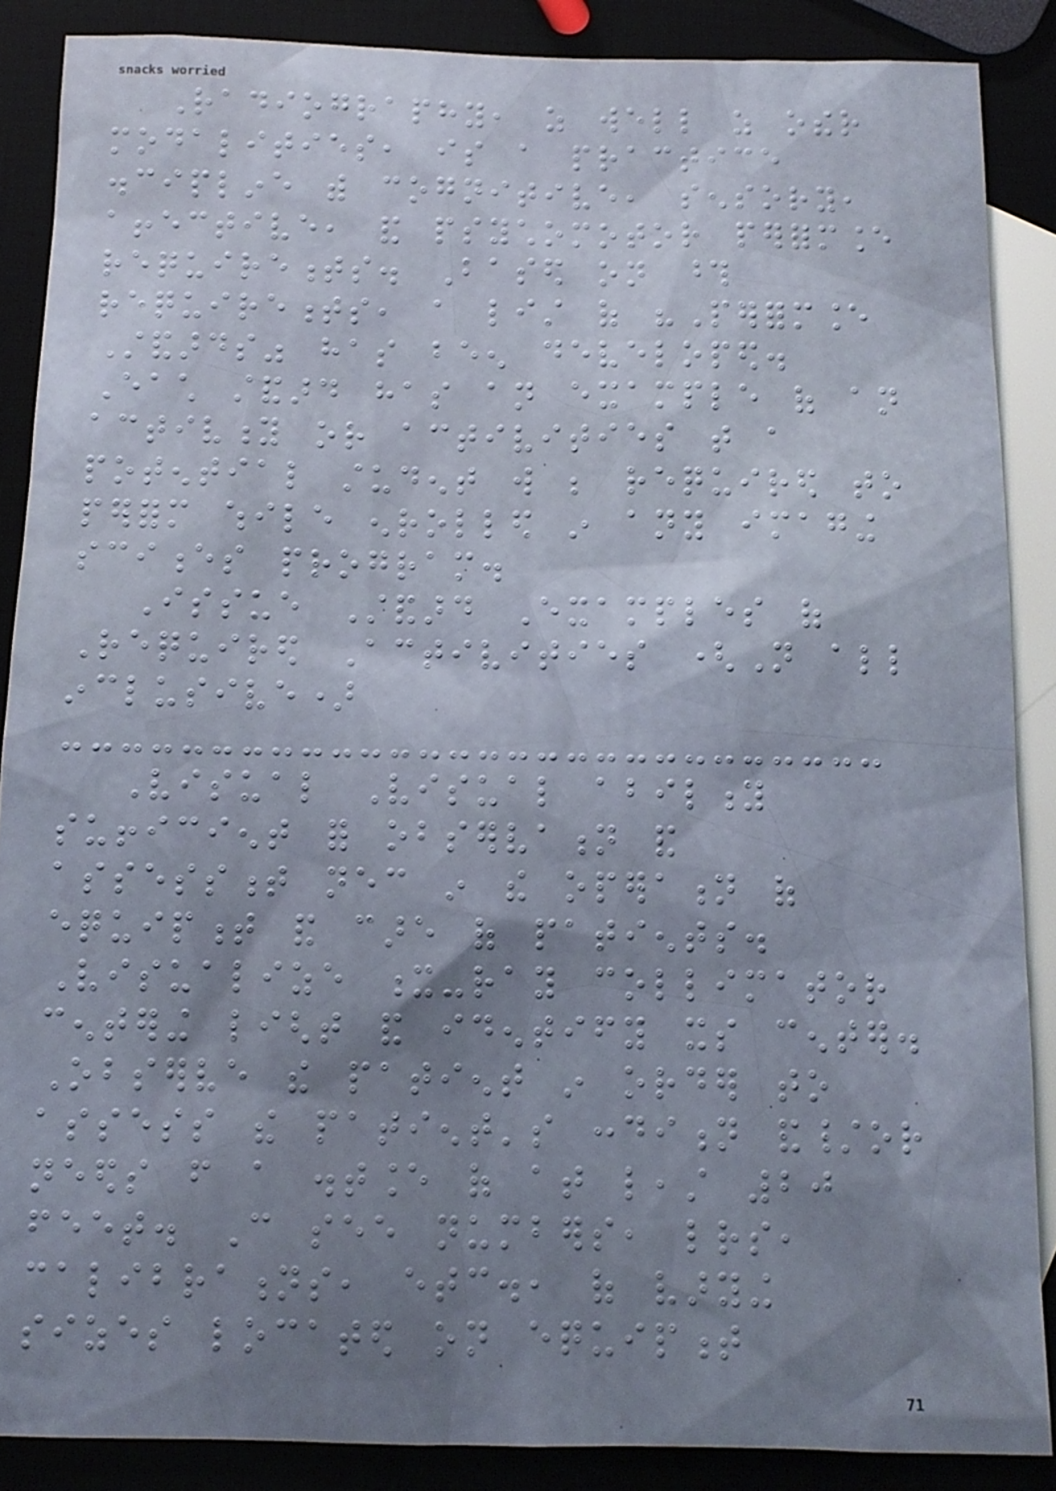Radiography, as well as other
modalities, is a practice
discipline with cognitive, sensory,
affective, and psychomotor performance
requirements. Based on those
requirements, a list of "Performance
Standards" has been developed.
Each standard has an example of an
activity or activities that a
potential student will be required to
perform while enrolled in any imaging
sciences program.
Issue Standard Examples of
Required Activities (Not all
inclusive)
Visual Visual ability
sufficient for observation and
assessment necessary in the operation of
equipment and care of patients.
Visualize x-ray collimator
centering light and identify its center.
Observe the patient in order to
assess the patient's condition and/or
needs from a distance of at least 20
feet. Can see numbers, letters,
calibrations, etc., of varying
sizes located on equipment
